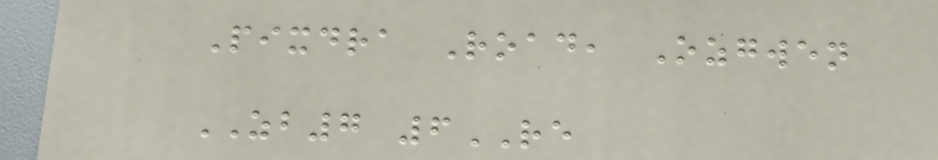Pixdra Road, Ozgwen
ZB7 6RE
